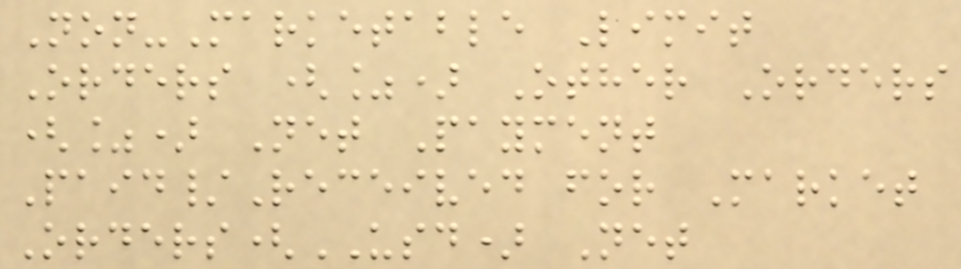Non-Marketable Limit
Orders (%) Other Orders
(%) Net Payment
Paid/Received for Market
Orders(USD) Net
